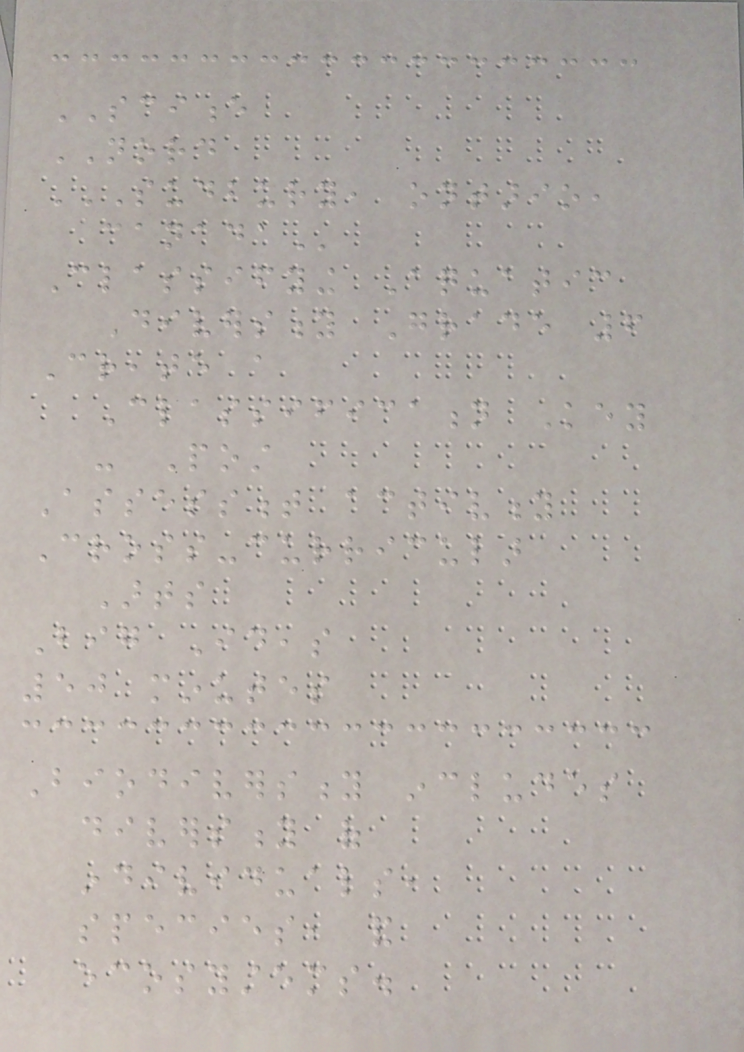SCIENCE
NORD
SUDBURY, ONTARIO,
CANADA
Classifying Aquatic
Diversity Grade 6
Create a
Classification Key
- Post
Assessment activity
Cross-curricular
Arts
Big Ideas
50 minutes
Biodiversity includes
diversity of
individuals,
species, and
ecosystems.
